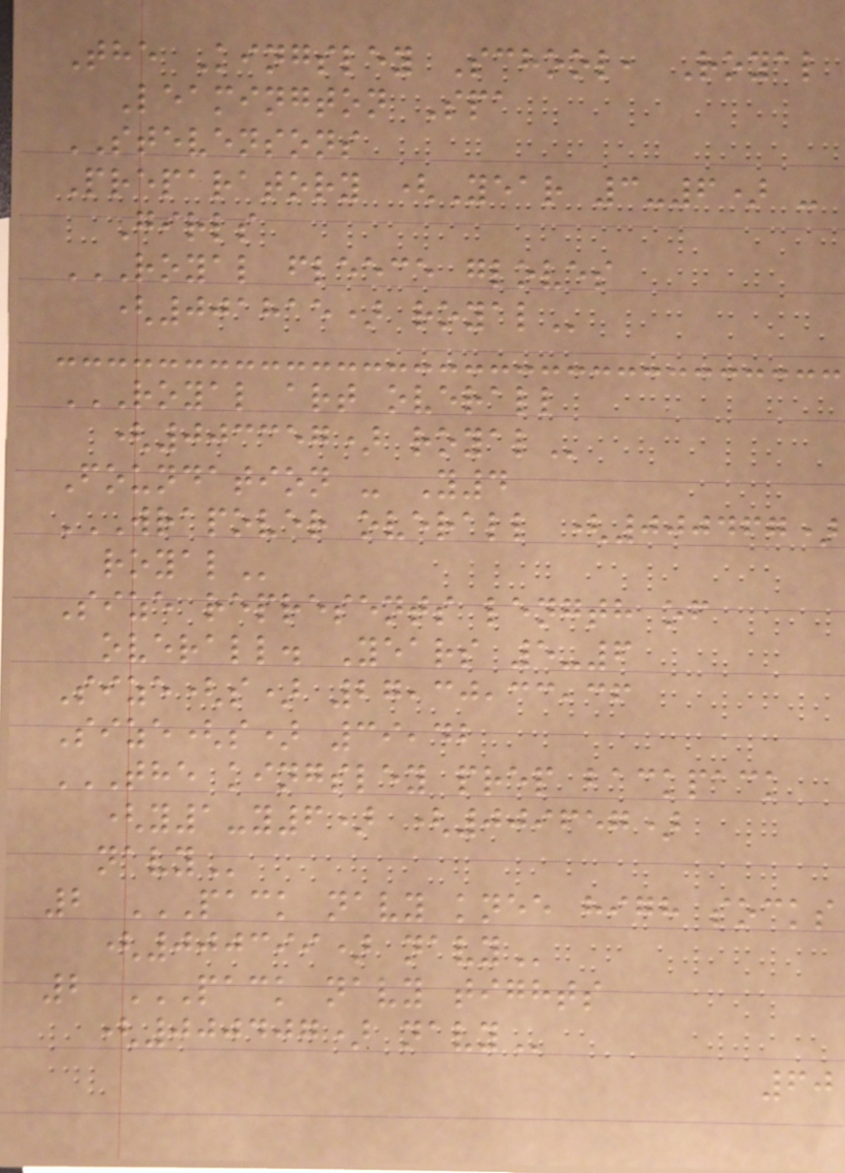The Kingsley School, Royal
Leamington Spa
STEVENSONS
Preparatory (Year 3-6) -
Girls
ROYAL FLEECE GLOVES
(001815) ROYAL
ROYAL ART OVERALL
(003357) ROYAL
Foundation - Y4
WRAPOVER OVERALL (000467)
ROYAL
Size represents length of
overall. Years 5-6
Size(s) 27,30,33,36
Size(s) 39,42
THE KINGSLEY PREP BACKPACK
(Y1-Y6) (009657)
NAVY
2 PACK NAVY KNEE HIGH SOCKS
(000399) NAVY
2 PACK NAVY TIGHTS
(000407) NAVY
60
